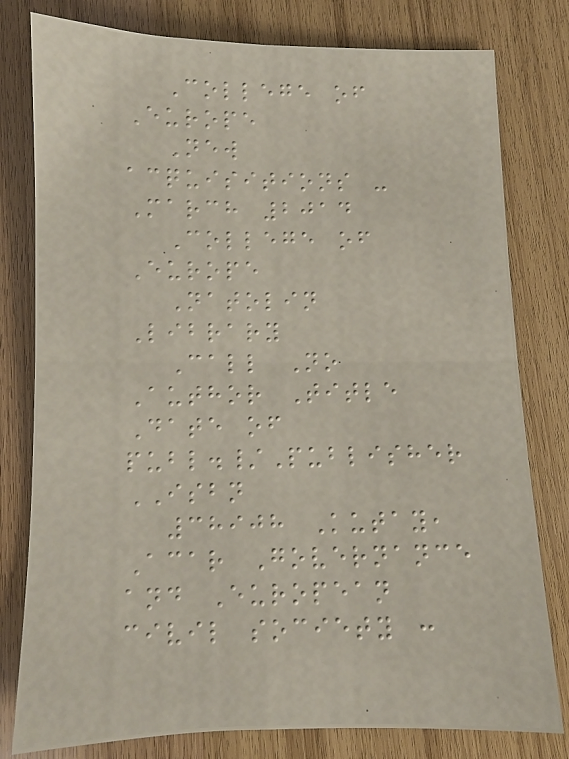College of
Europe
New
acquisitions -
March 2014
College of
Europe
Natolin
Library
Call No
Author Title
Date of
publ./Publisher
ISBN
38908 Kutay,
Acar Governance
and European
civil society :
